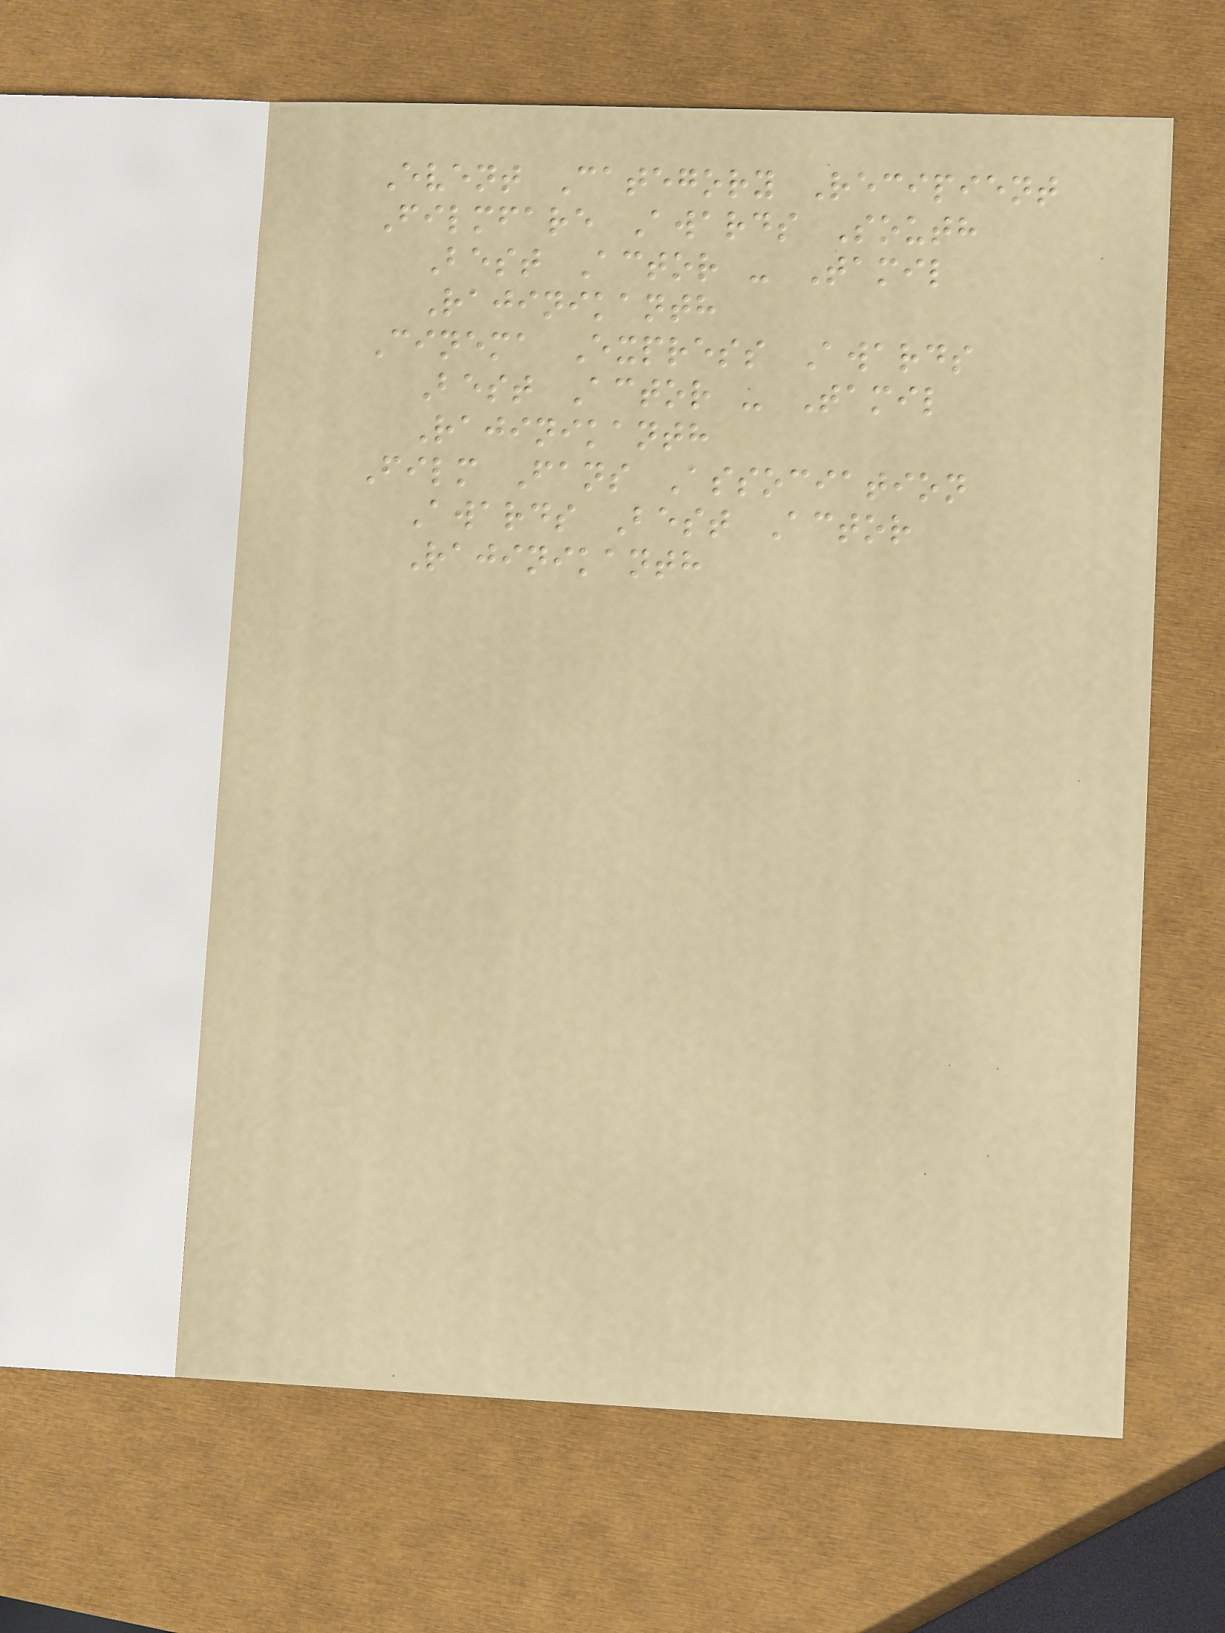Event Category Recipient
Filmfare Awards South
Best Actor - Tamil
Rajinikanth
Cinema Express Awards
Best Actor - Tamil
Rajinikanth
Film Fans Association
Awards Best Actor
Rajinikanth
